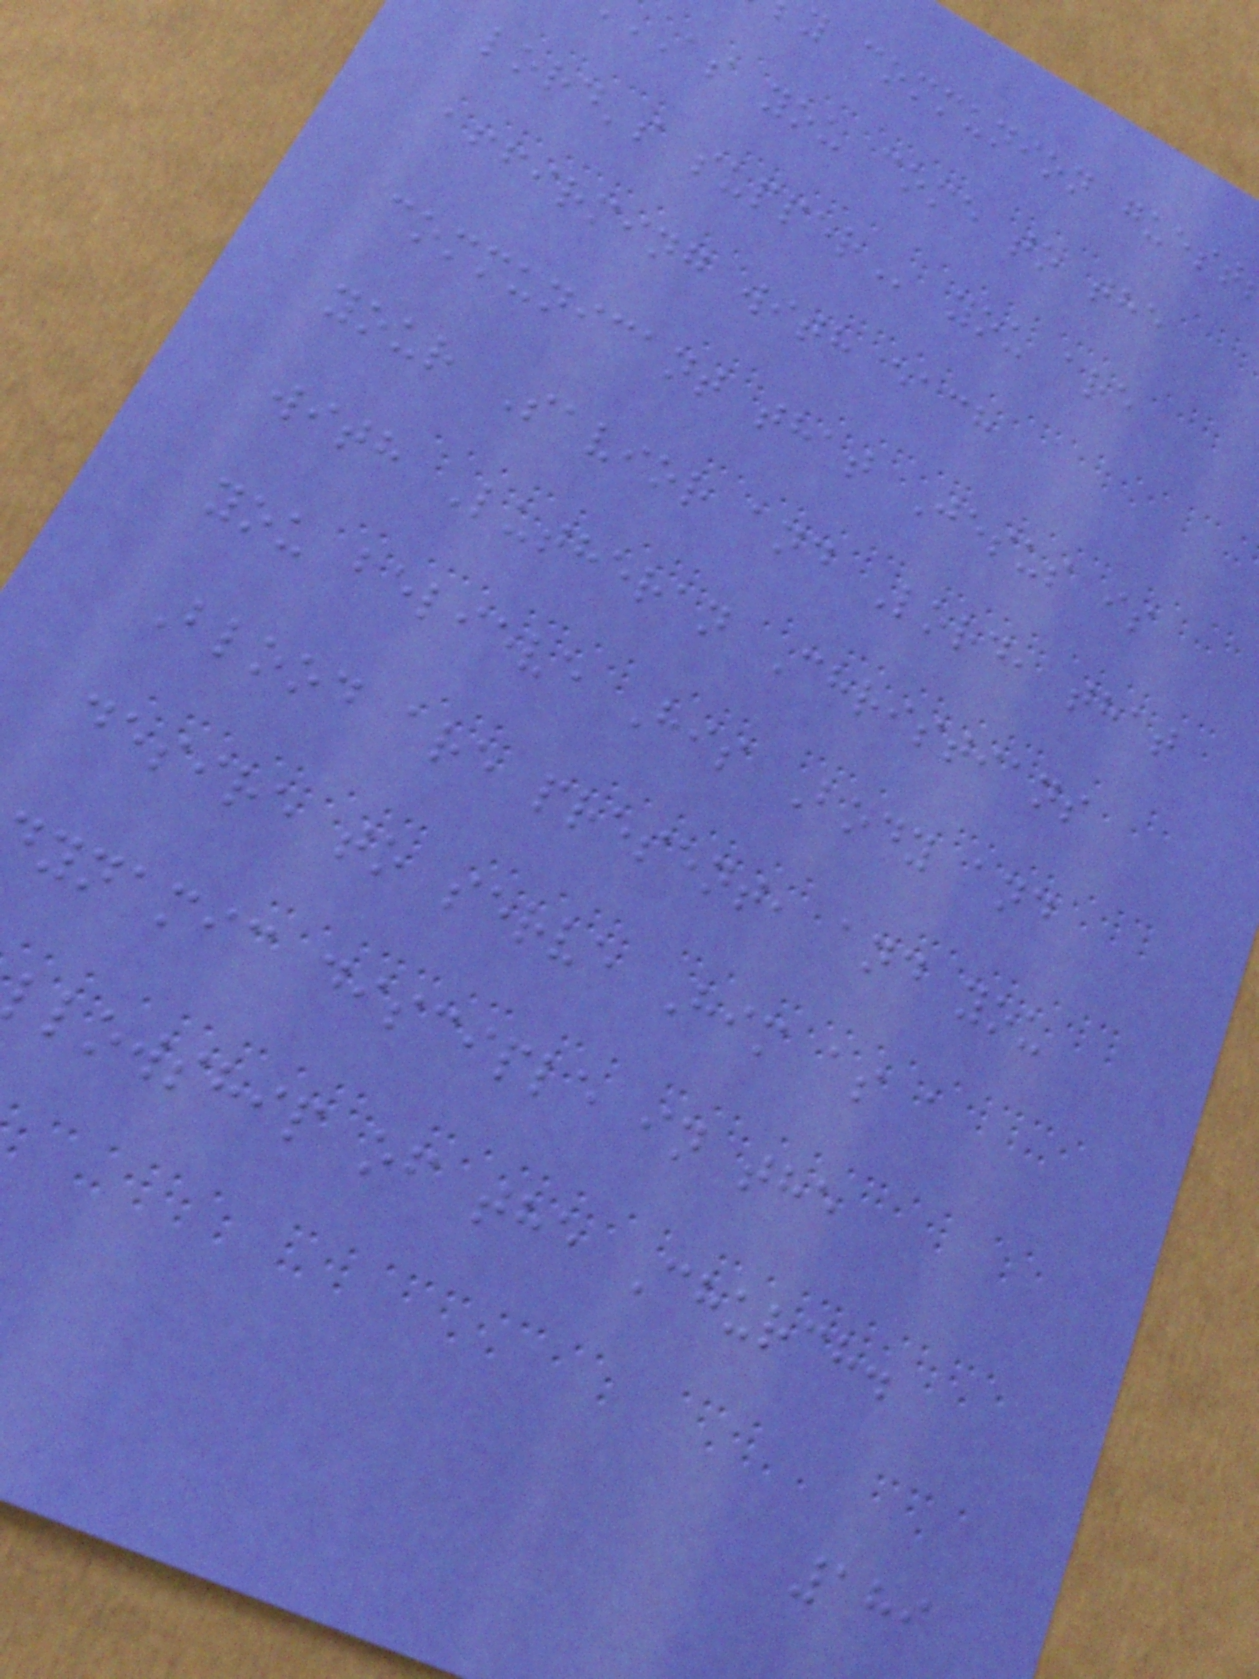y communion
as you come to the
lord's
affirming with each
communicant that Jesus is
your Savior and Lord, that
with Lutheran Christians
you believe His Body and
Blood are present, and you
desire to serve Him as a
ynamic disciple in the
lowship of the Church.
189
